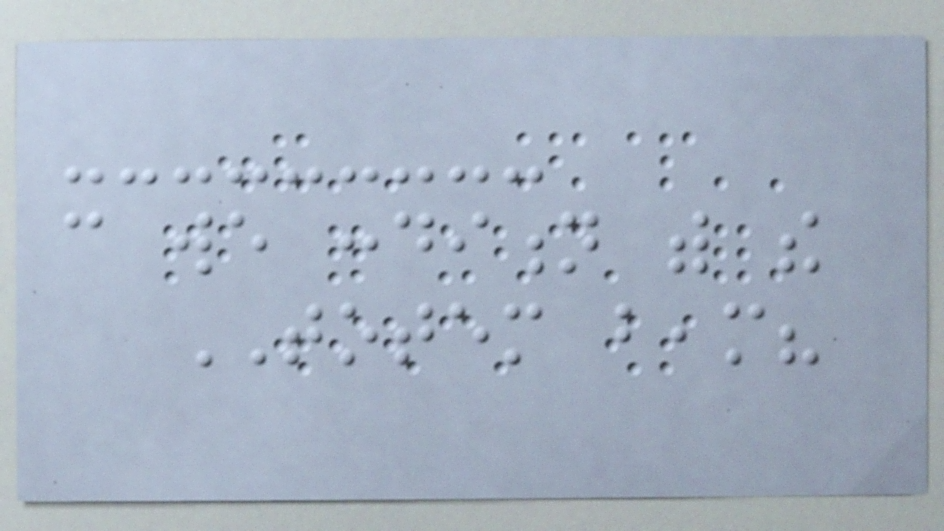can we condition with the
TOTEM beam?
